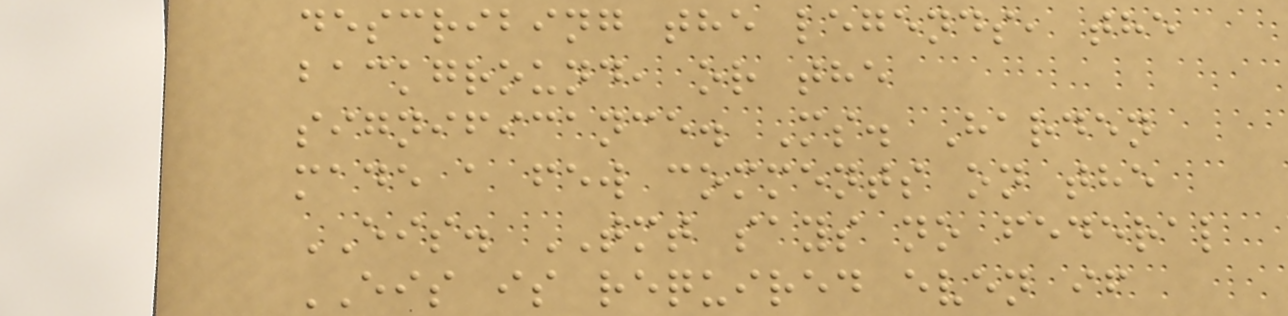describing the legends, the
background, or the
significance. Ms. Harden
made a few comments on the
EIS. TMT says no federal
EIS is required even if
